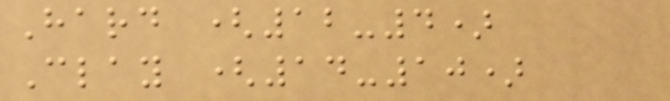Hard (12-4)
Clay (14-10)
